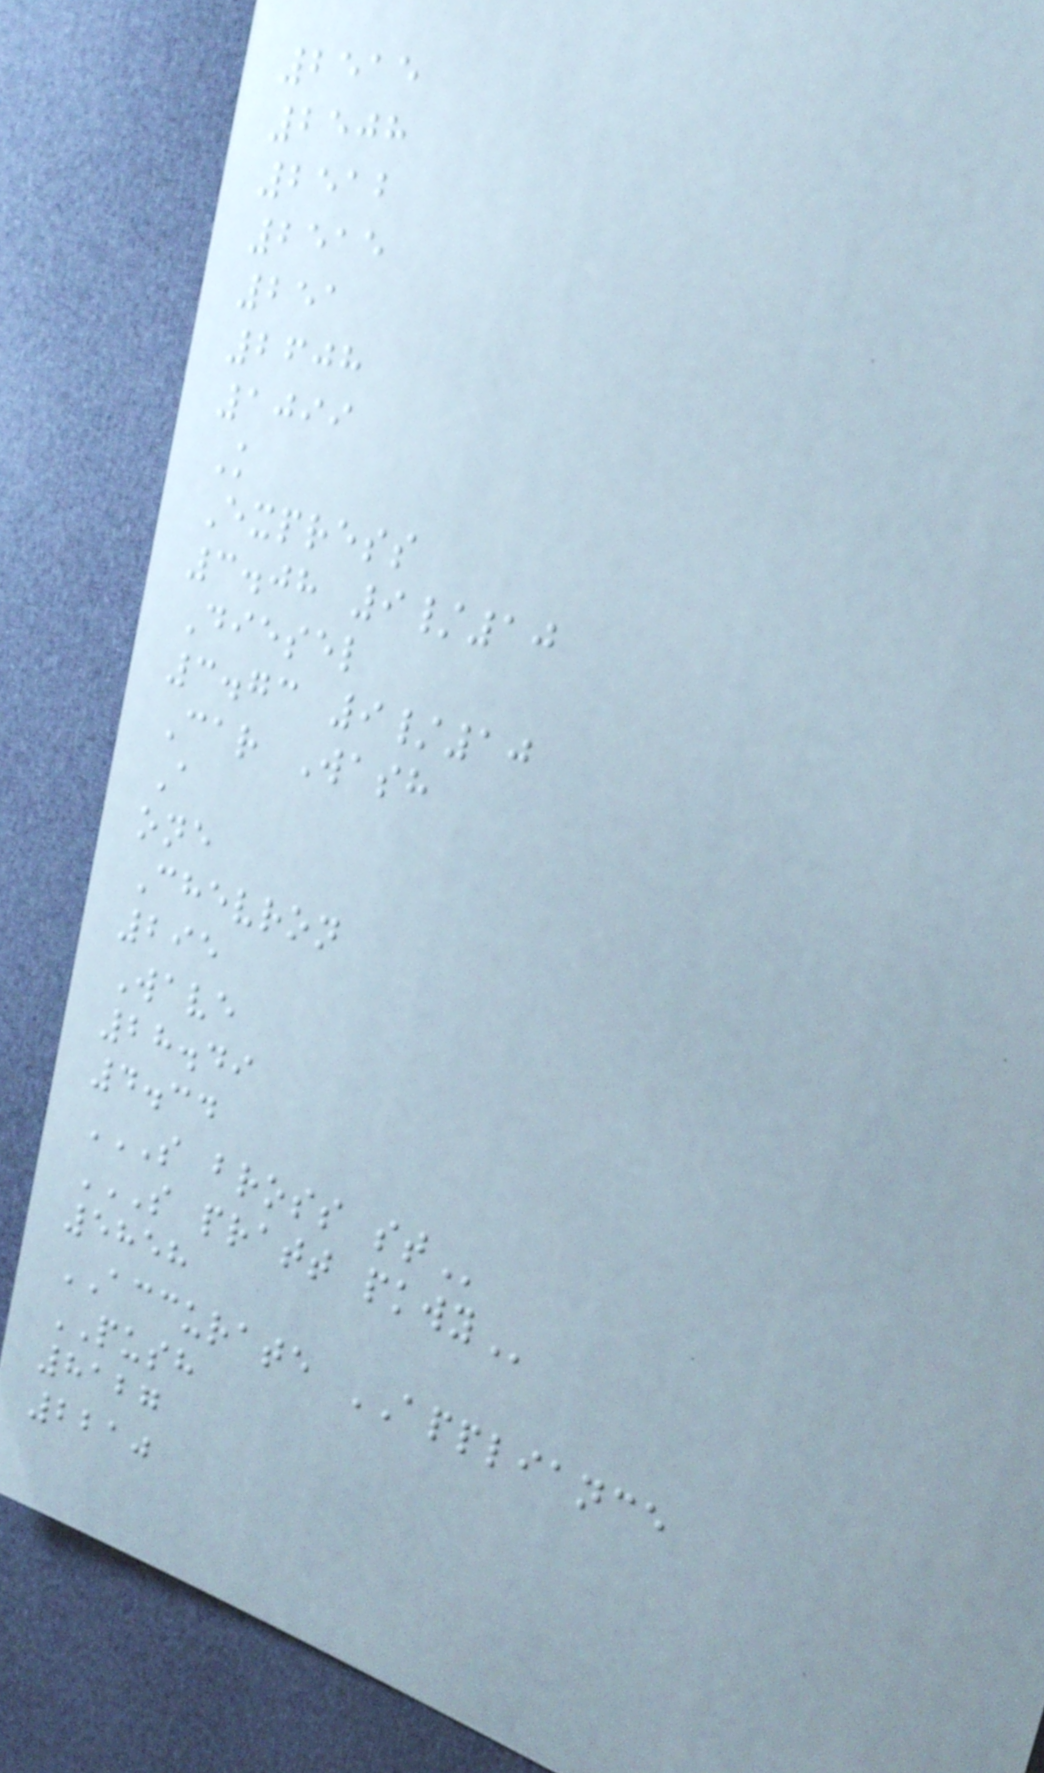2515
2508
2512
2515
251
2608
1099
K
Express
3.08 9/10
Diesel
3.73 9/10
Car Wash
A
one
Chevron
295
Wave
28.49
4.34
S BROSS ST
S PRATT PKWY
5858
ACCURATE APPLIANCE
PUSH
8127
2210
